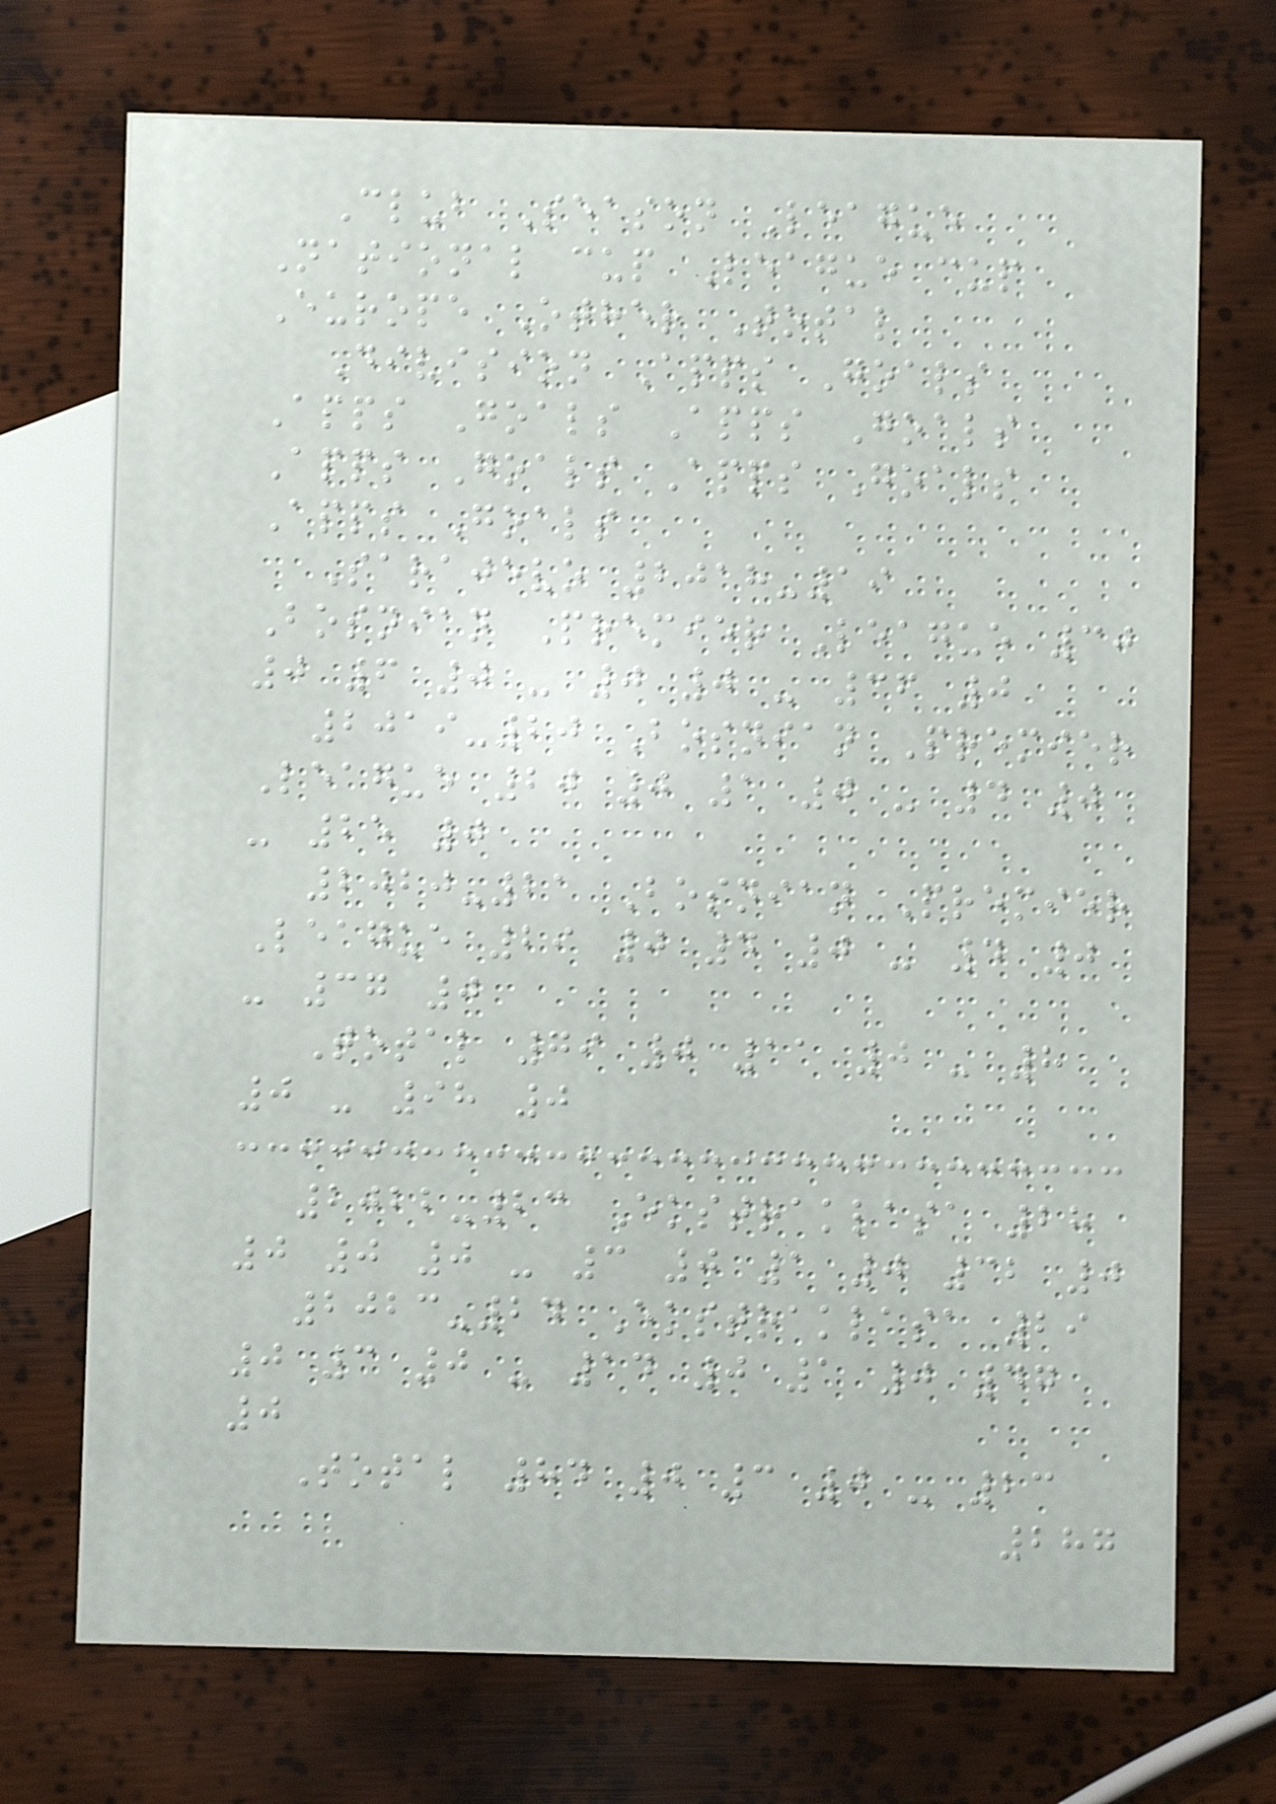Club Season League
National cup League cup
Europe Other Total
Division Apps Goals
Apps Goals Apps Goals
Apps Goals Apps Goals
Apps Goals
Sarajevo 2018-19
Bosnian Premier League 30
0 6 0 - 0 0 - 36 0
2019-20 Bosnian Premier
League 20 0 1 0 - 4 0
- 25 0
2020-21 Bosnian Premier
League 29 0 4 0 - 4 0
- 37 0
Total 79 0 11 0 - 8
0 - 98 0
2022-23 Ekstraklasa 28
0 0 0 - 3 0 1 0 32 0
2023-24 Ekstraklasa 29
0 3 0 - 14 0 1 0 47
0
Total 84 0 3 0 - 23
287
